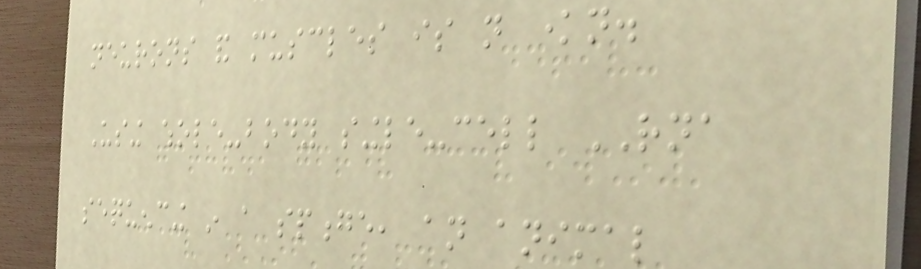neurons and muscles is not known.
Using whole-body single-cell RNA
sequencing in a sponge, an animal
